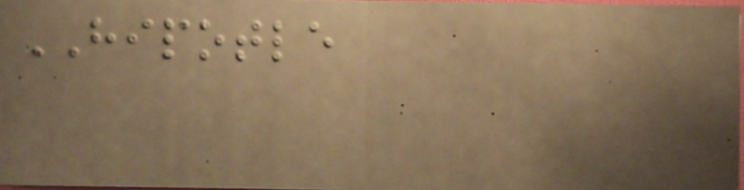HIPOTLE
